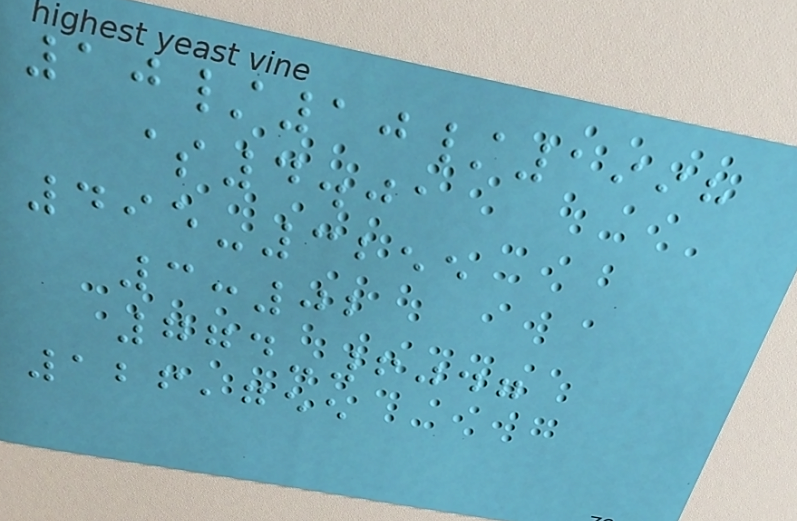10/10/1998
$4.01
495-3255
3:02
774-6047
126,755
